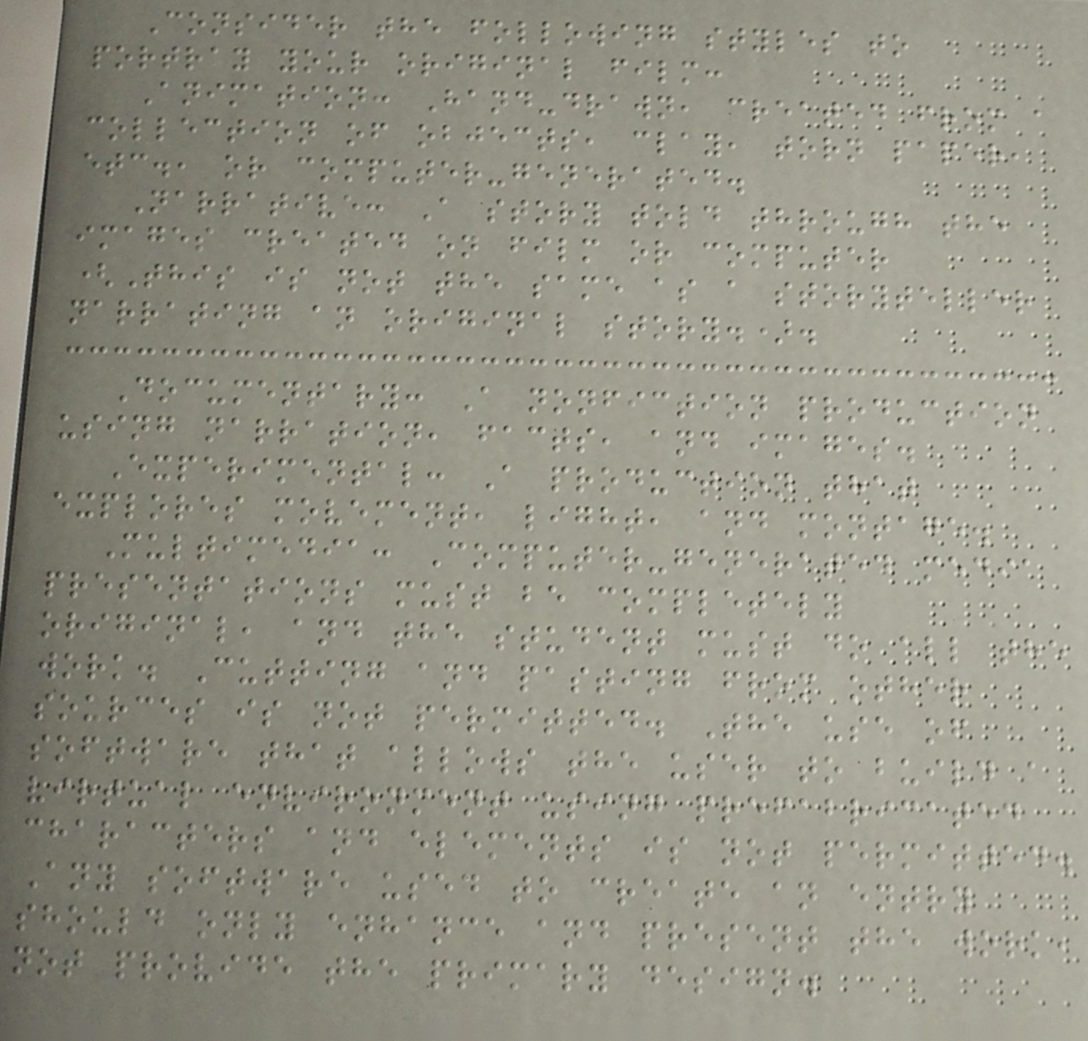Consider the following styles to
portray your original film:
Animation: Hand-drawn, created from a
collection of objects, clay, torn paper,
etc., or computer-generated.
Narrative: A story told through the
images created on film or computer
(This is not the same as a storyteller
narrating an original story.).
Documentary: A nonfiction production
using narration, facts, and images.
Experimental: A production that
explores movement, light, and montage.
Multimedia: Computer-generated media
presentations must be completely
original, and the student must do all the
work. Cutting and pasting from other
sources is not permitted. The use of
software that allows the user to build a
virtual environment using prefabricated
characters and elements is not permitted.
Any software used to create an entry
should only enhance and present the work,
not provide the primary design.
